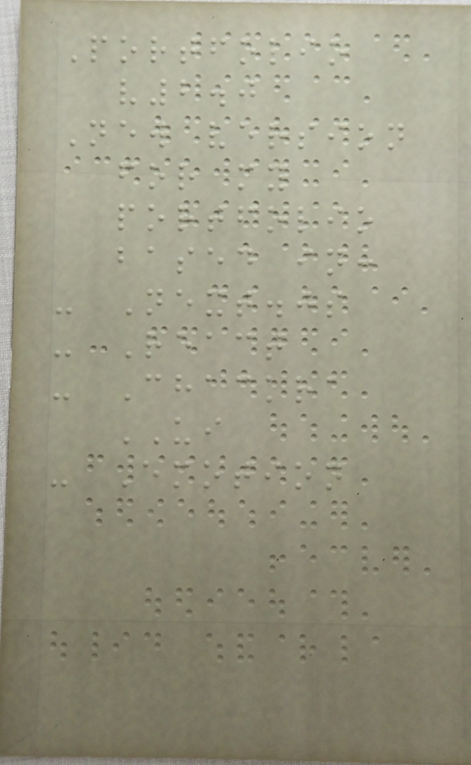Portfolio
v2.0
New version
for my
portfolio
based in:
- Next.js
- React
- Chackra
UI
- Emotion
